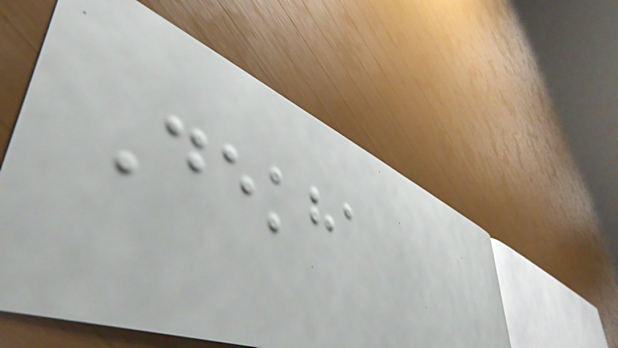Dekha
